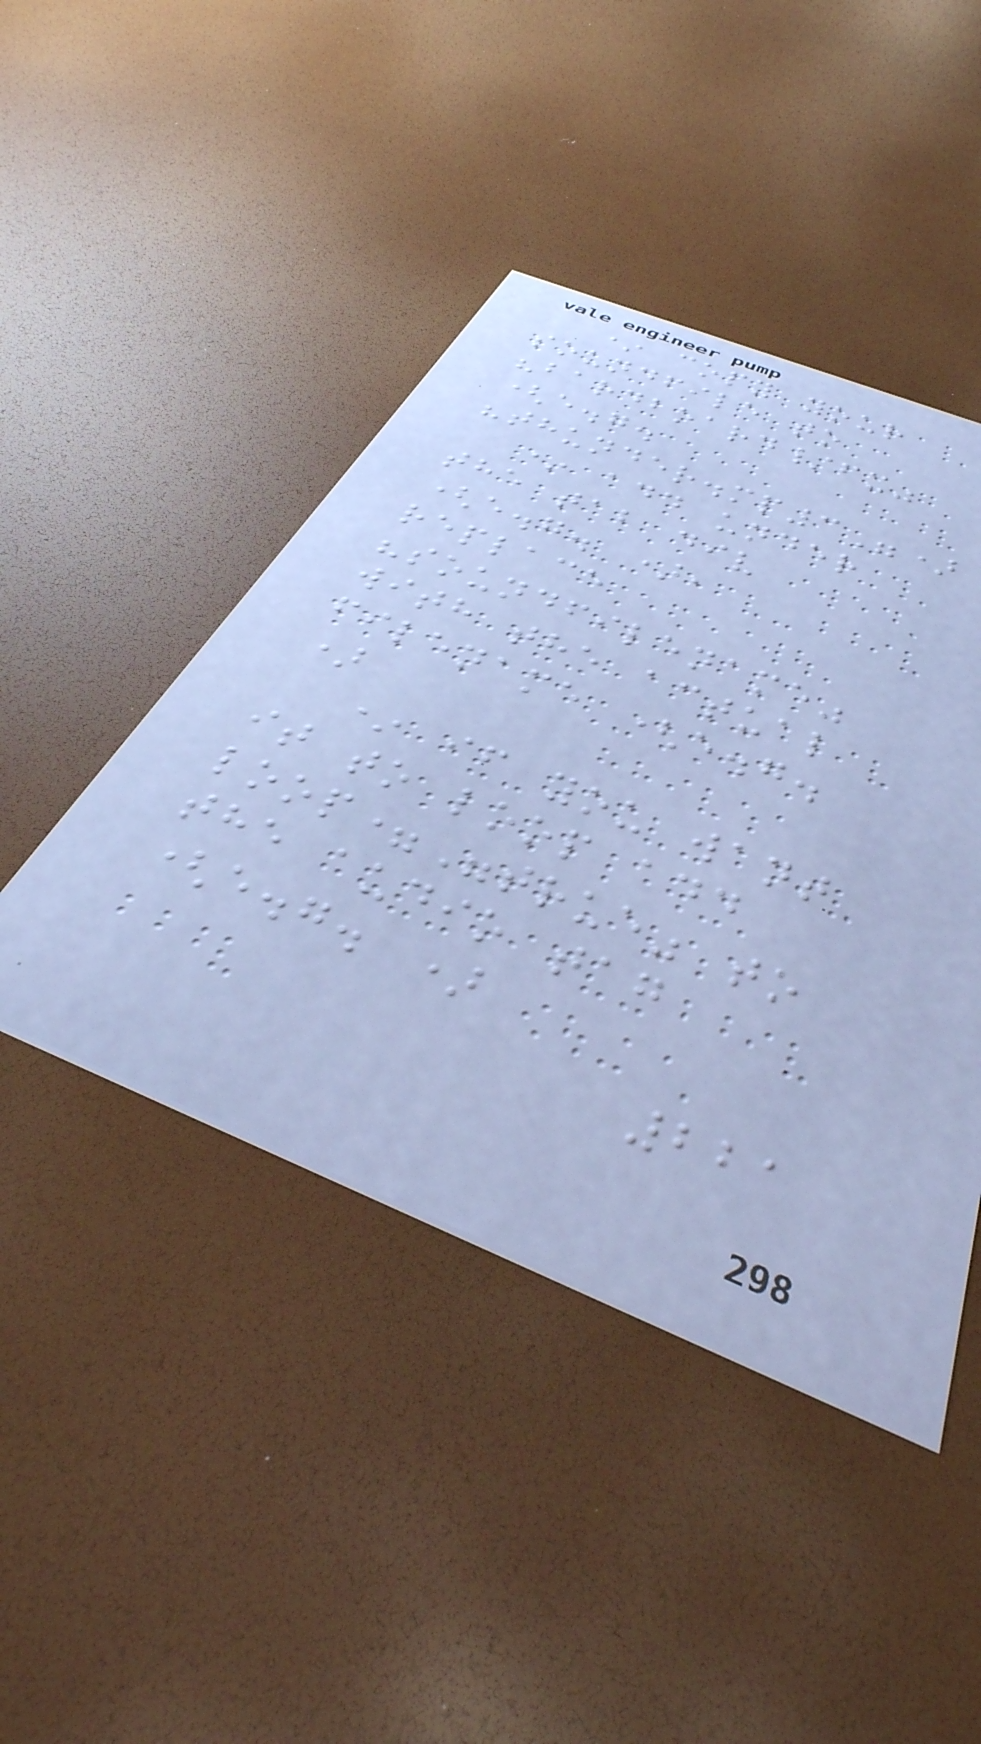* copy your
soundfile to
"bardboard/fx"
(e.g.
"thunder.mp3")
* add under
the tab div
(e.g. ),
replace
"soundfilename"
with the actual
filename (e.g.
)
* if you want
it to loop add
loop="true" to
the audio tag
(e.g. )
221
